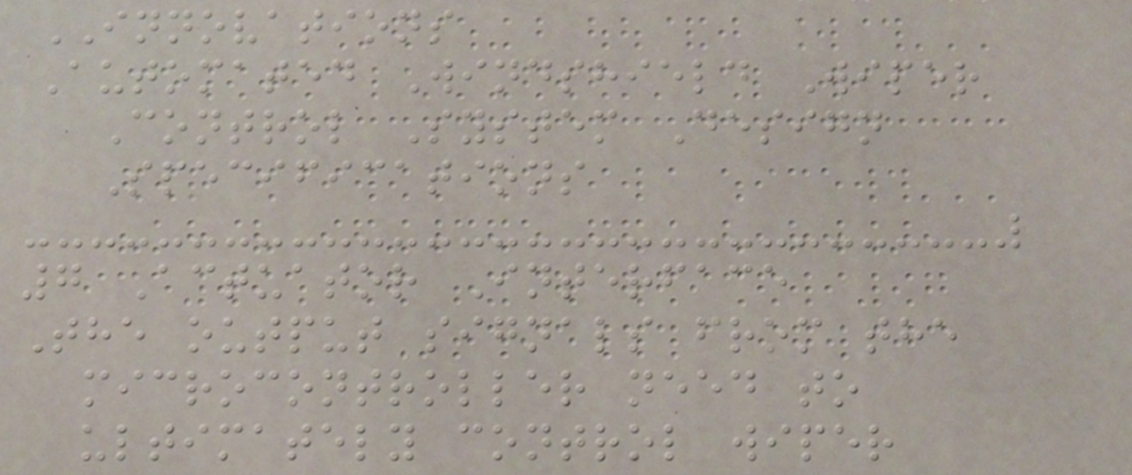INNOVATIONS
Automated Windshield Wiper
Control System Design
Specifications
7 Actuator Interface
The output signals from the
microcontroller need to
ultimately control wiper
